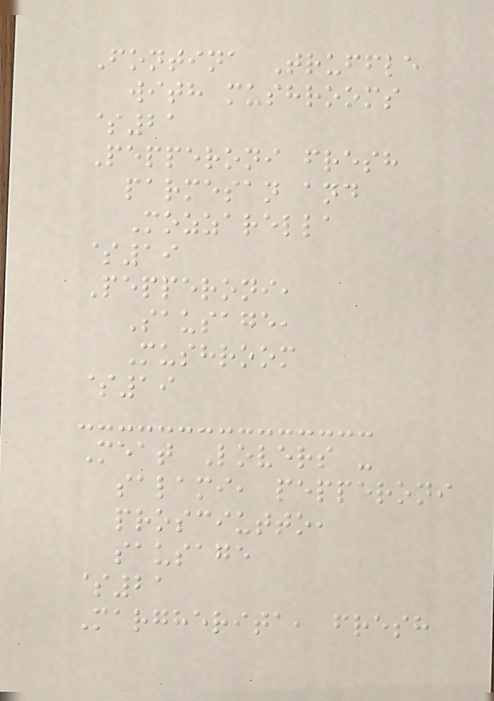Fontina Truffle
with mushrooms
$21
Pepperoni fresh
parmesan and
Mozzarella
$19
Pepperoni,
Sausage,
Mushroom
$19
Meat Lovers -
salami, pepperoni
prosciutto,
sausage
$21
Margherita, fresh
